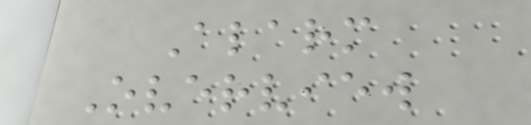Alarm
Overview
